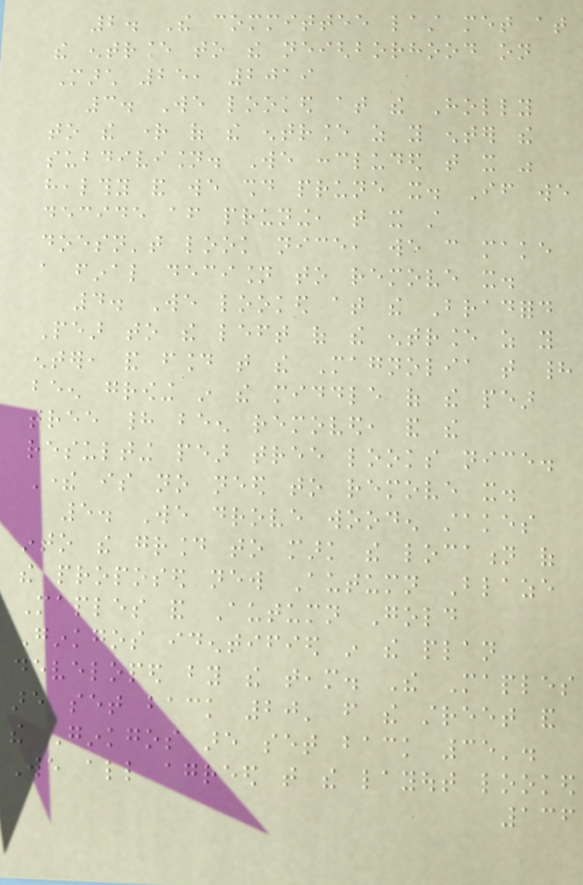2. The committee last met at
the entrance to the neighborhood on
March 25, 2019
3. We looked at the Holly
to the right of the entrance as you enter the
subdivision. We concluded that it was
healthy and we should prune it. If we
decide after pruning, that it still
doesn't look nice, we can make
a final decision to remove it.
4. We looked at the Bradford
Pear to the left of the entrance as you
enter, and found that the Magnolia that had
been growing in the middle of the pear
tree had been removed, and the
resulting pear tree looks nice.
There is no need to remove it.
5. We drove wooden stakes
into the ground to mark the location of
the proposed new Autumn Blaze
Maples and Autumn Gold
Ginkgos identified in the plan
developed by the team. The Maples
are set back 20' from the street and
the Ginkgos are set back 35'.
We all agreed that the layout looked
136
